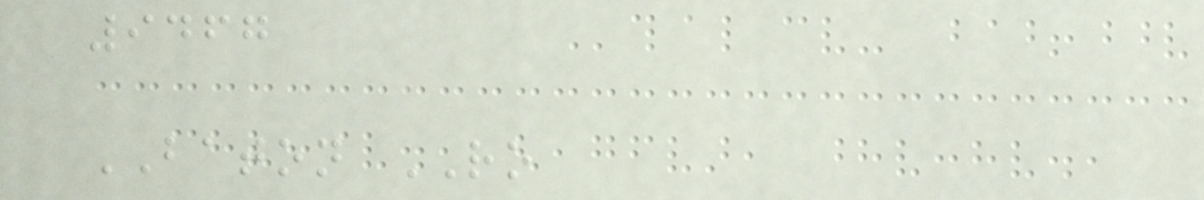9467
BATON RO
